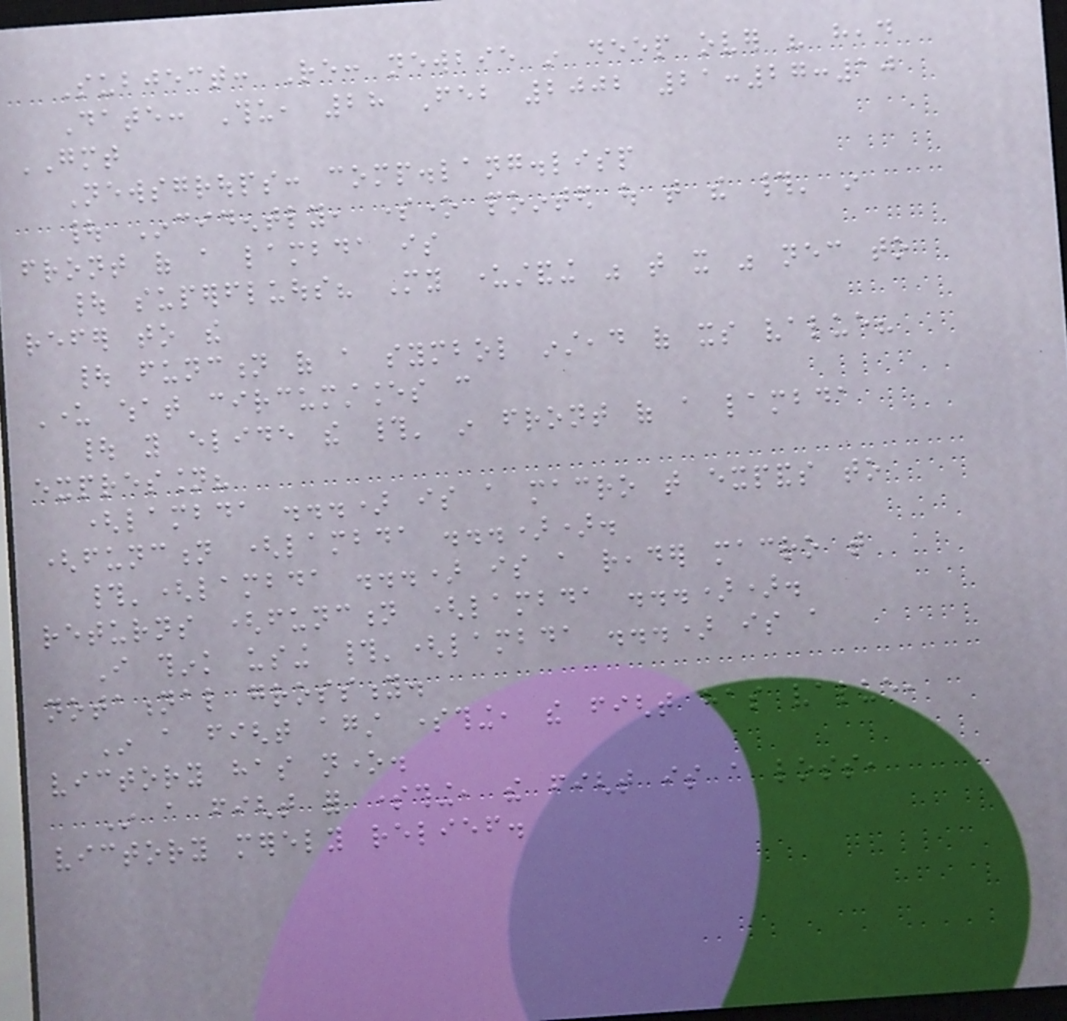Subject: Re: newbie in deep over his head
Date: Thu, 28 Feb 2002 21:27:10
GMT
Newsgroups: comp.lang.lisp
| Incidently, someone pointed out that the #' in
front of a lambda is
| superfluous? My understanding was that it was necessary to
refer to the
| function of a symbol instead of its value?
Under what circumstances can
| you elide the #' in front of a lambda
expression?
(lambda ...) is a macro that expands to
(function (lambda ...)).
#'(lambda ...) is a reader macro that
returns (function (lambda ...)).
I think using #'(lambda ...) is a
notational grossity.
In a fight against something, the fight has value,
victory has none.
In a fight for something, the fight is a loss,
victory merely relief.
